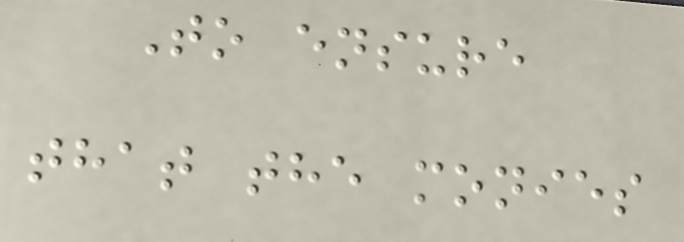To ensure
that the monies
